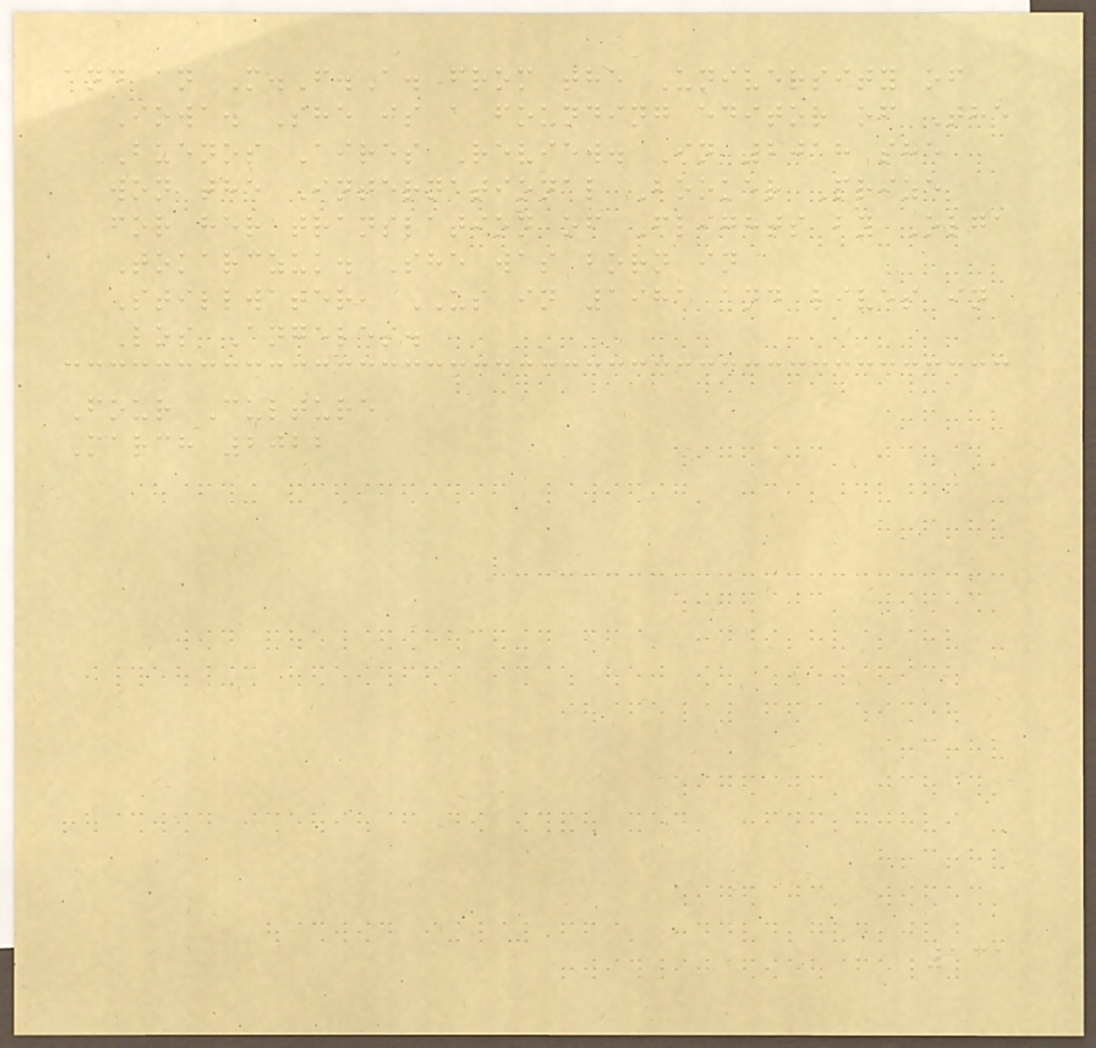and an M.F.A. from the University of
Iowa. She is a founding editor of The
Buenos Aires Review. In 2018 she
won the International Booker Prize
for her translation of Flights by Olga
Tokarczuk. She was born in
Stillwater, US in 1981 and lives in
Los Angeles.
Four Culture
March 2022
131
